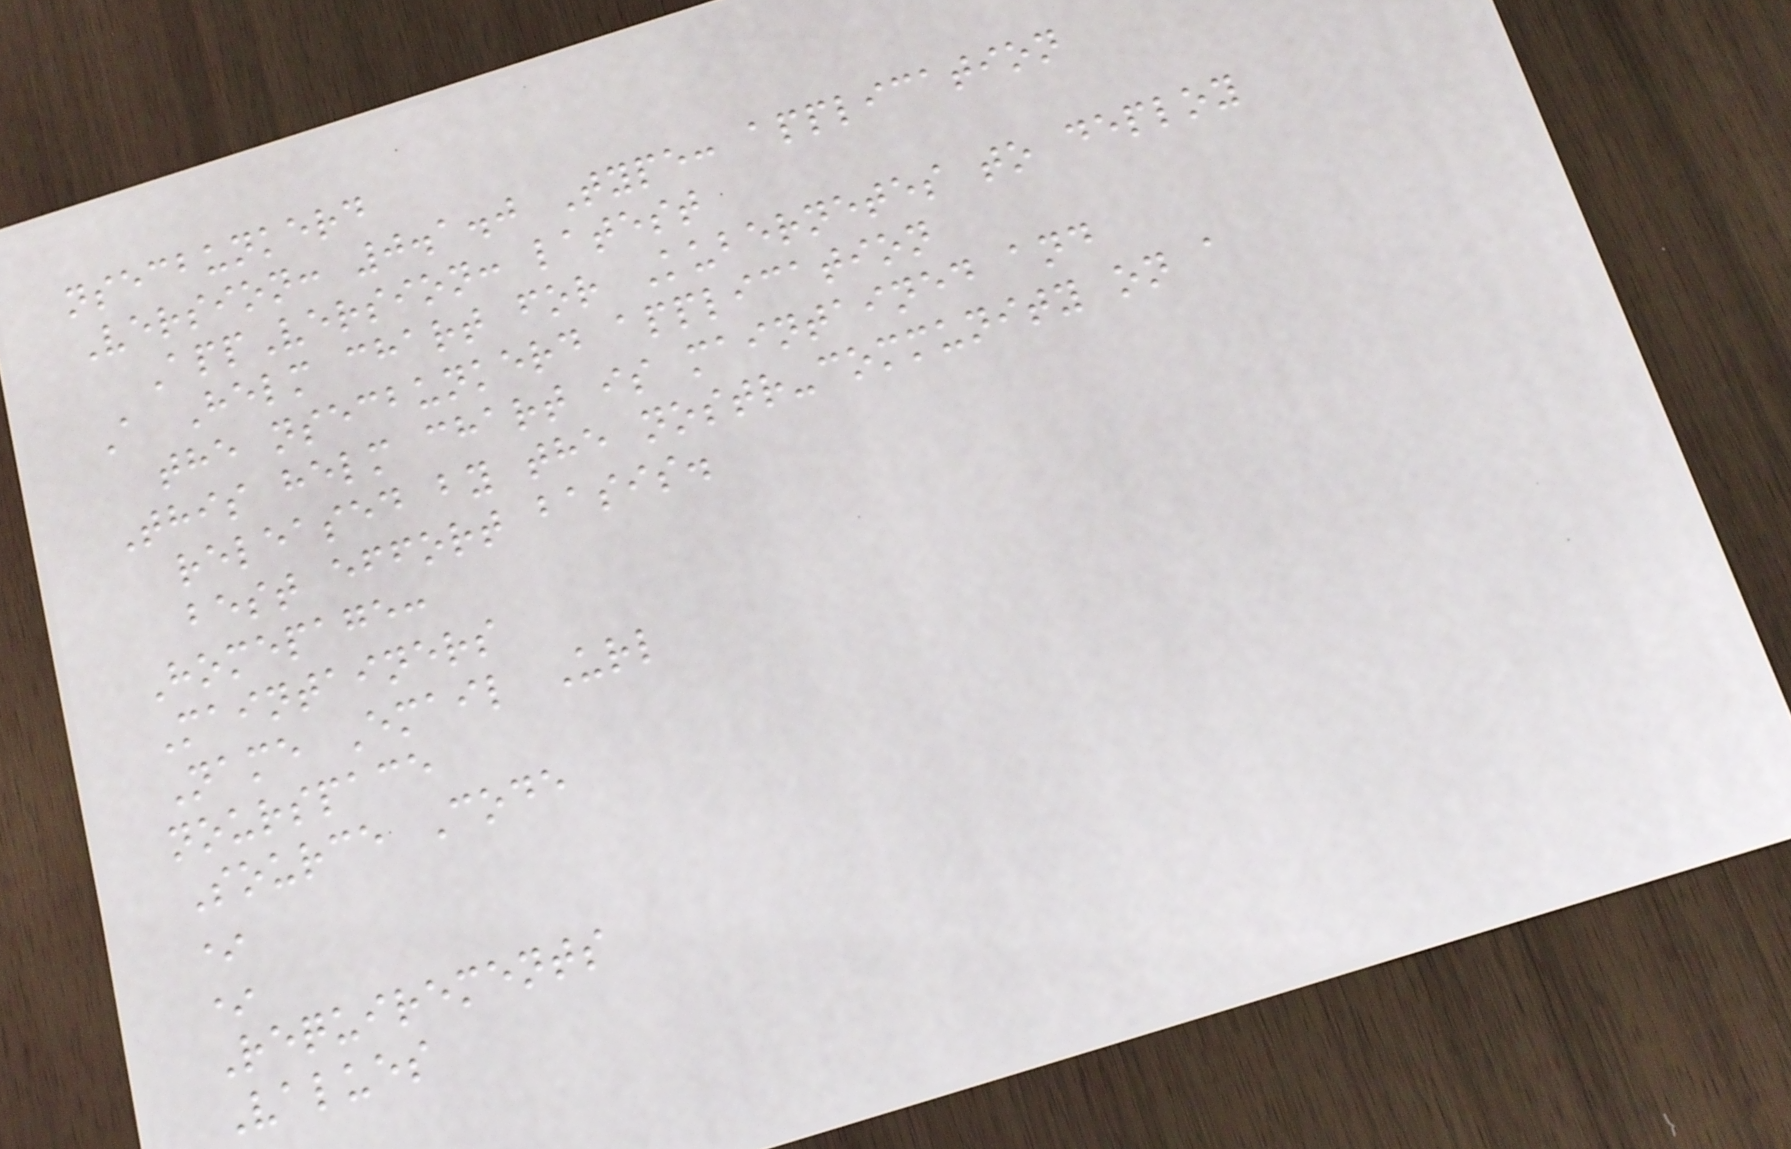nsecbunkerd
Version: 0.1.0 Type: application
AppVersion: latest
A Helm chart for Kubernetes to deploy
the nsecbunkerd application
This helm chart is maintained and
released by the nostr-community on a
best effort basis.
Homepage:
Maintainers
Name Email Url
nourspace
Source Code
*
*
Requirements
Values
